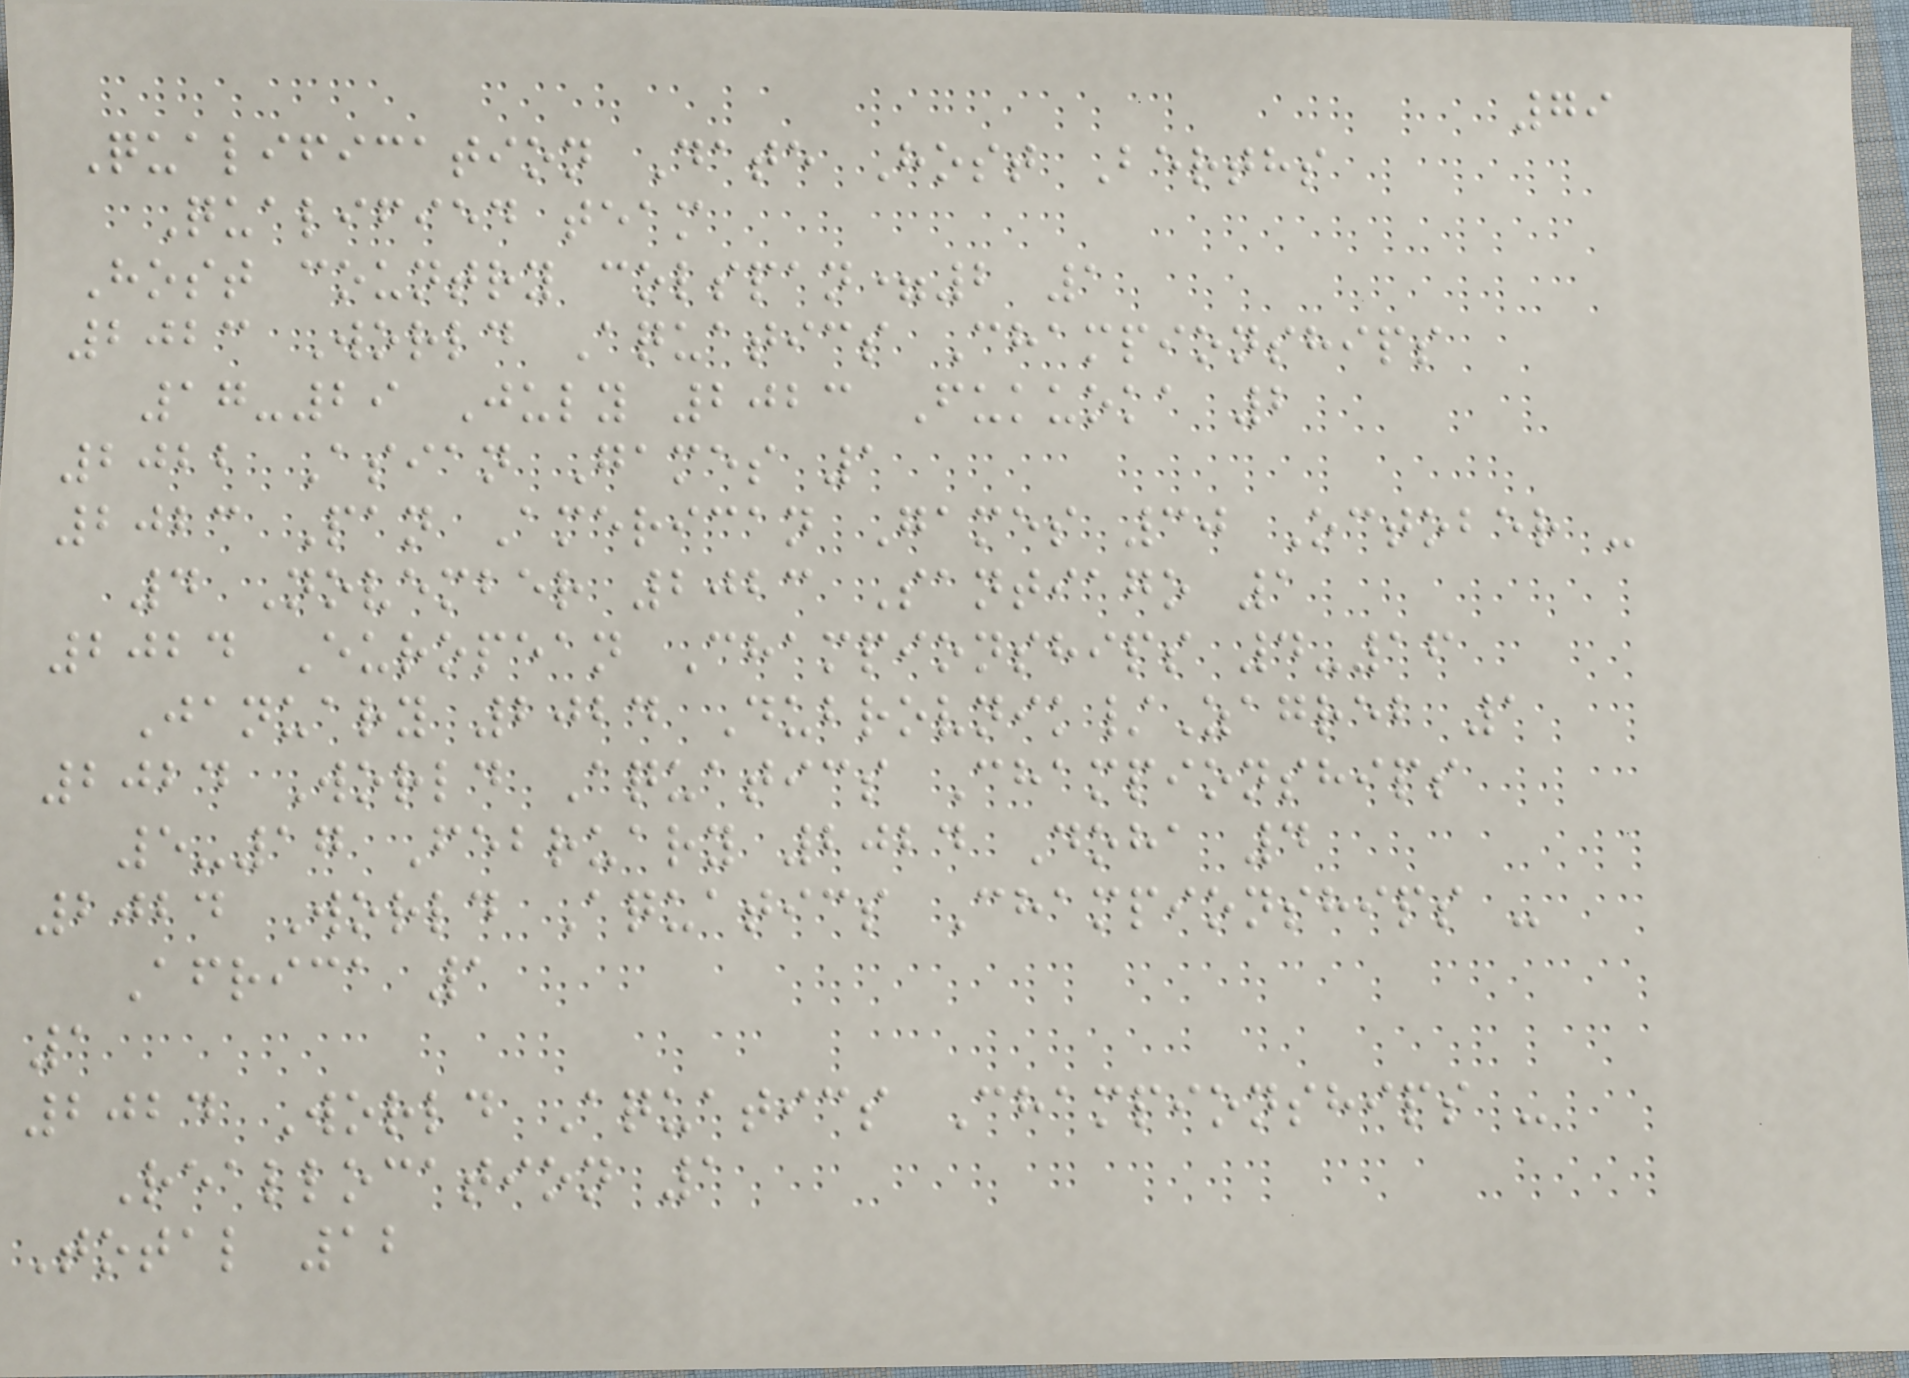79
Qualification Date Host Berths
Qualified team
Host country colspan=2 1
2023 World Aquatics Championships
17-29 July 2023 Fukuoka 2
2022 Asian Games 1
2023 Pan American Games 30 October -
4 November 2023 Santiago 1
2024 European Championships 4-16
January 2024 Dubrovnik/Zagreb 1
2024 World Aquatics Championships
5-17 February 2024 Doha 4
2024 World Aquatics Championships -
Africa 1
1
2024 World Aquatics Championships -
Reallocation 1
Total 12
